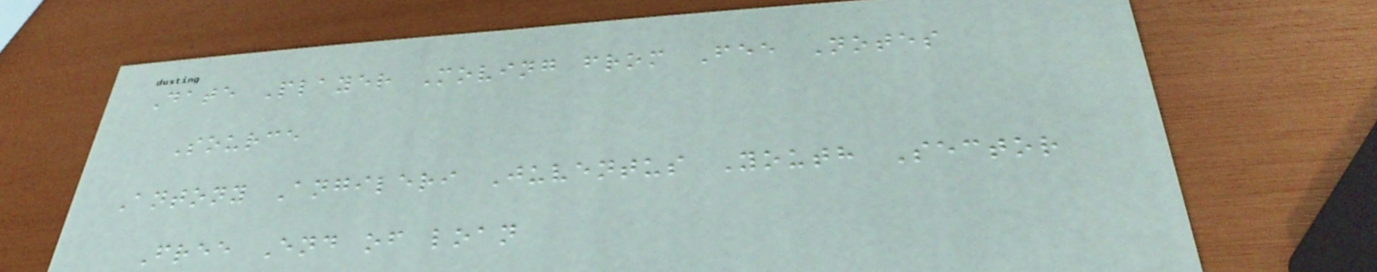Date Player Moving from Fee Notes
Source
Antony Angileri Juventus Youth Sector
Free End of loan
